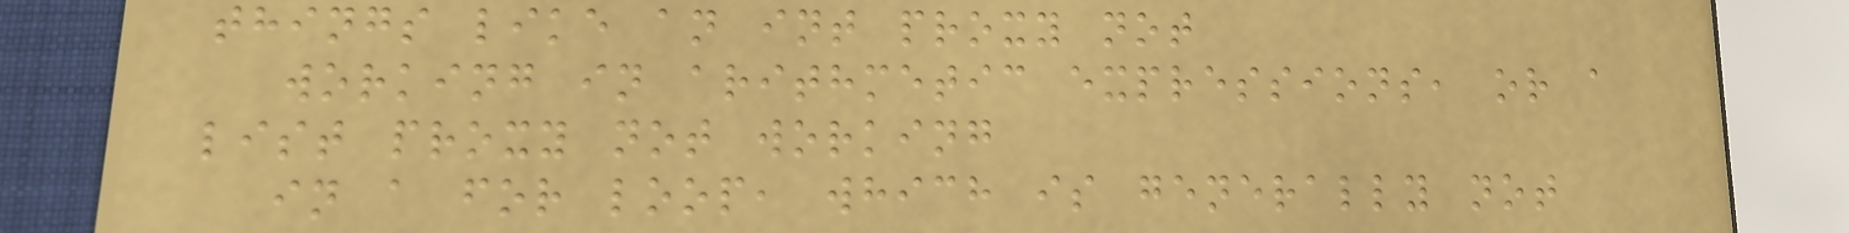things like an int proxy not
working in arithmetic expressions, or a
list proxy not working
in a for loop, which is generally not
